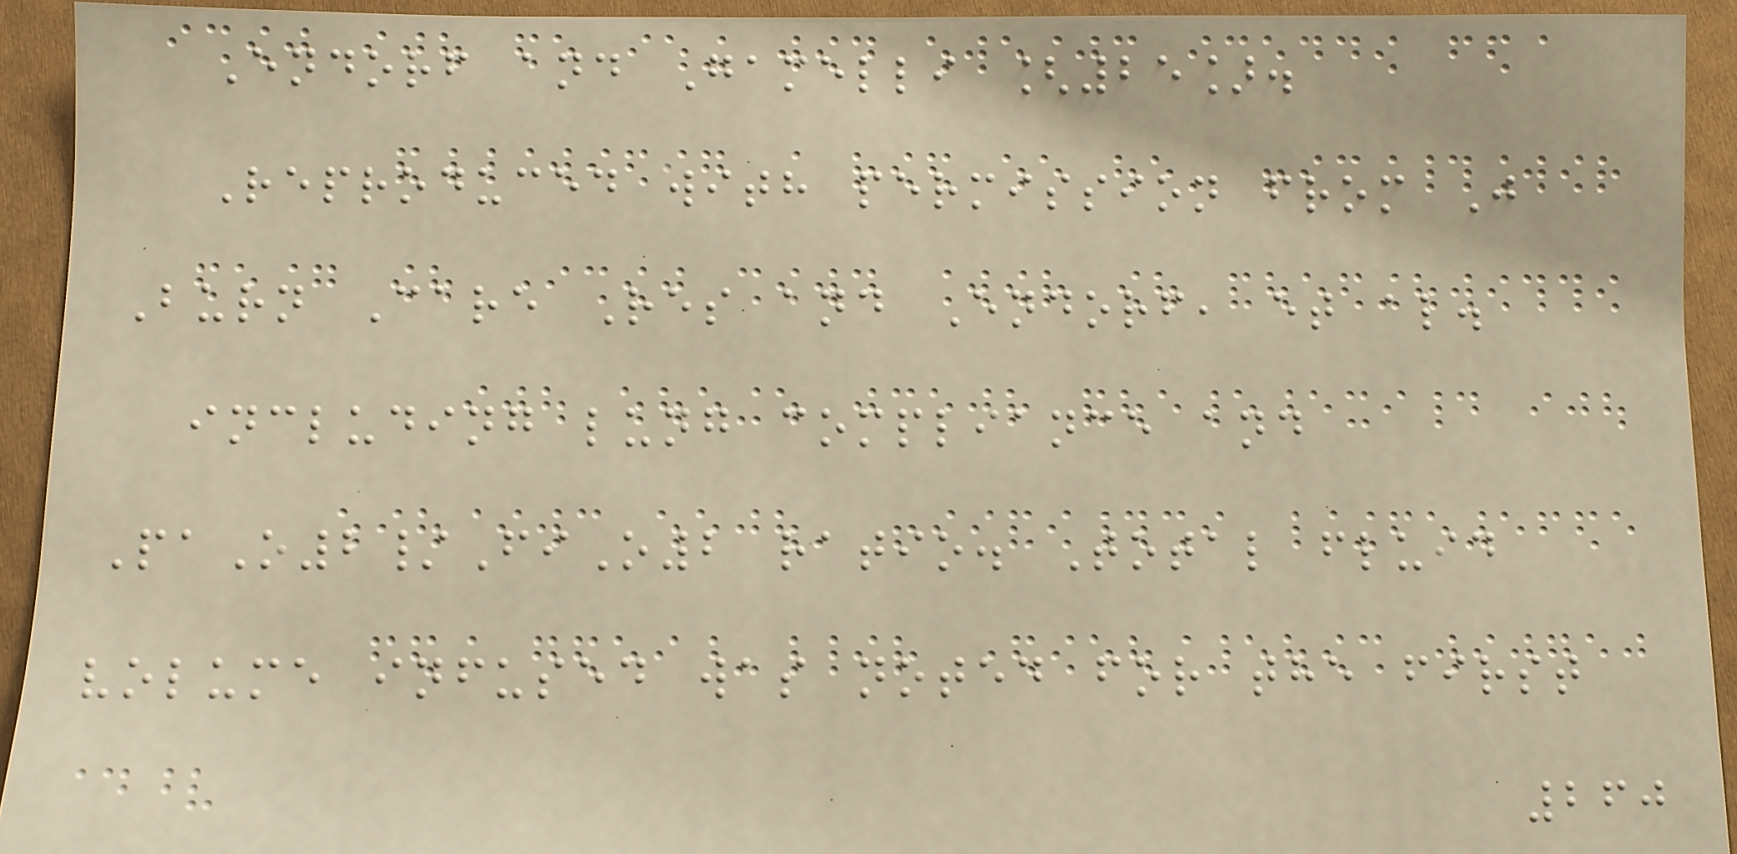Endorf and Gamelli [25].
Reproduced with permission from J
Burn Care Res and Endorf, et al.
including lung compliance and
PaO2/FiO2 ratio. Total fluid
volume infused was noted for the first
260
